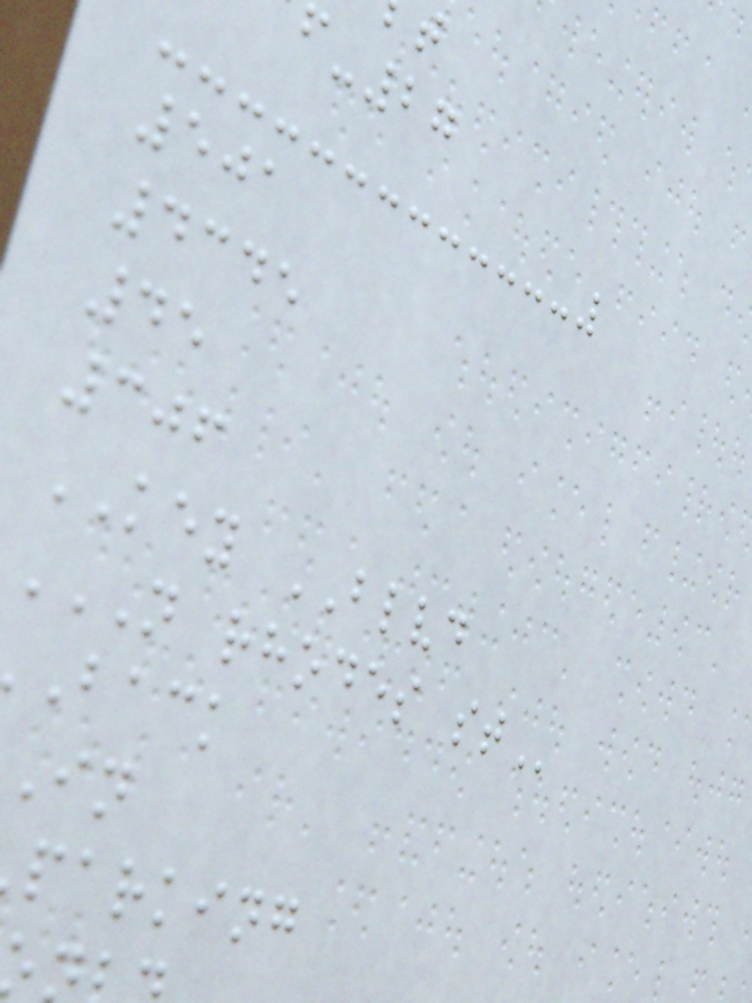-27
501
4345
45
306
KEY BLVD
N RHODES ST
back
parking
